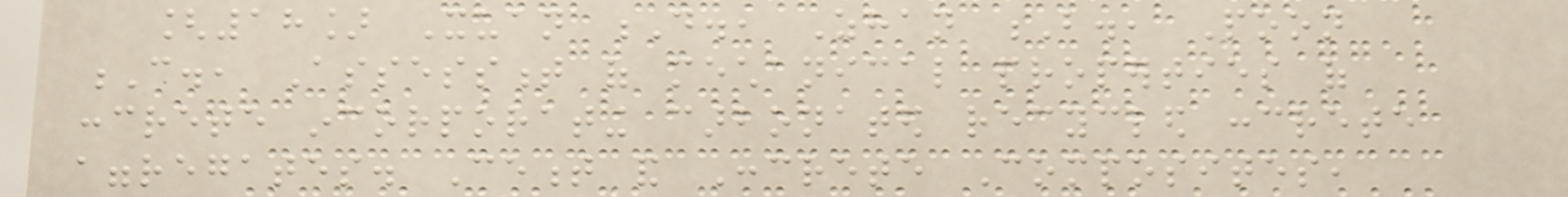[18] Xuan D., Zhan B., Poon
C., Assessment of mechanical properties of
concrete incorporating carbonated recycled concrete
aggregates. Cement and Concrete Composites,
